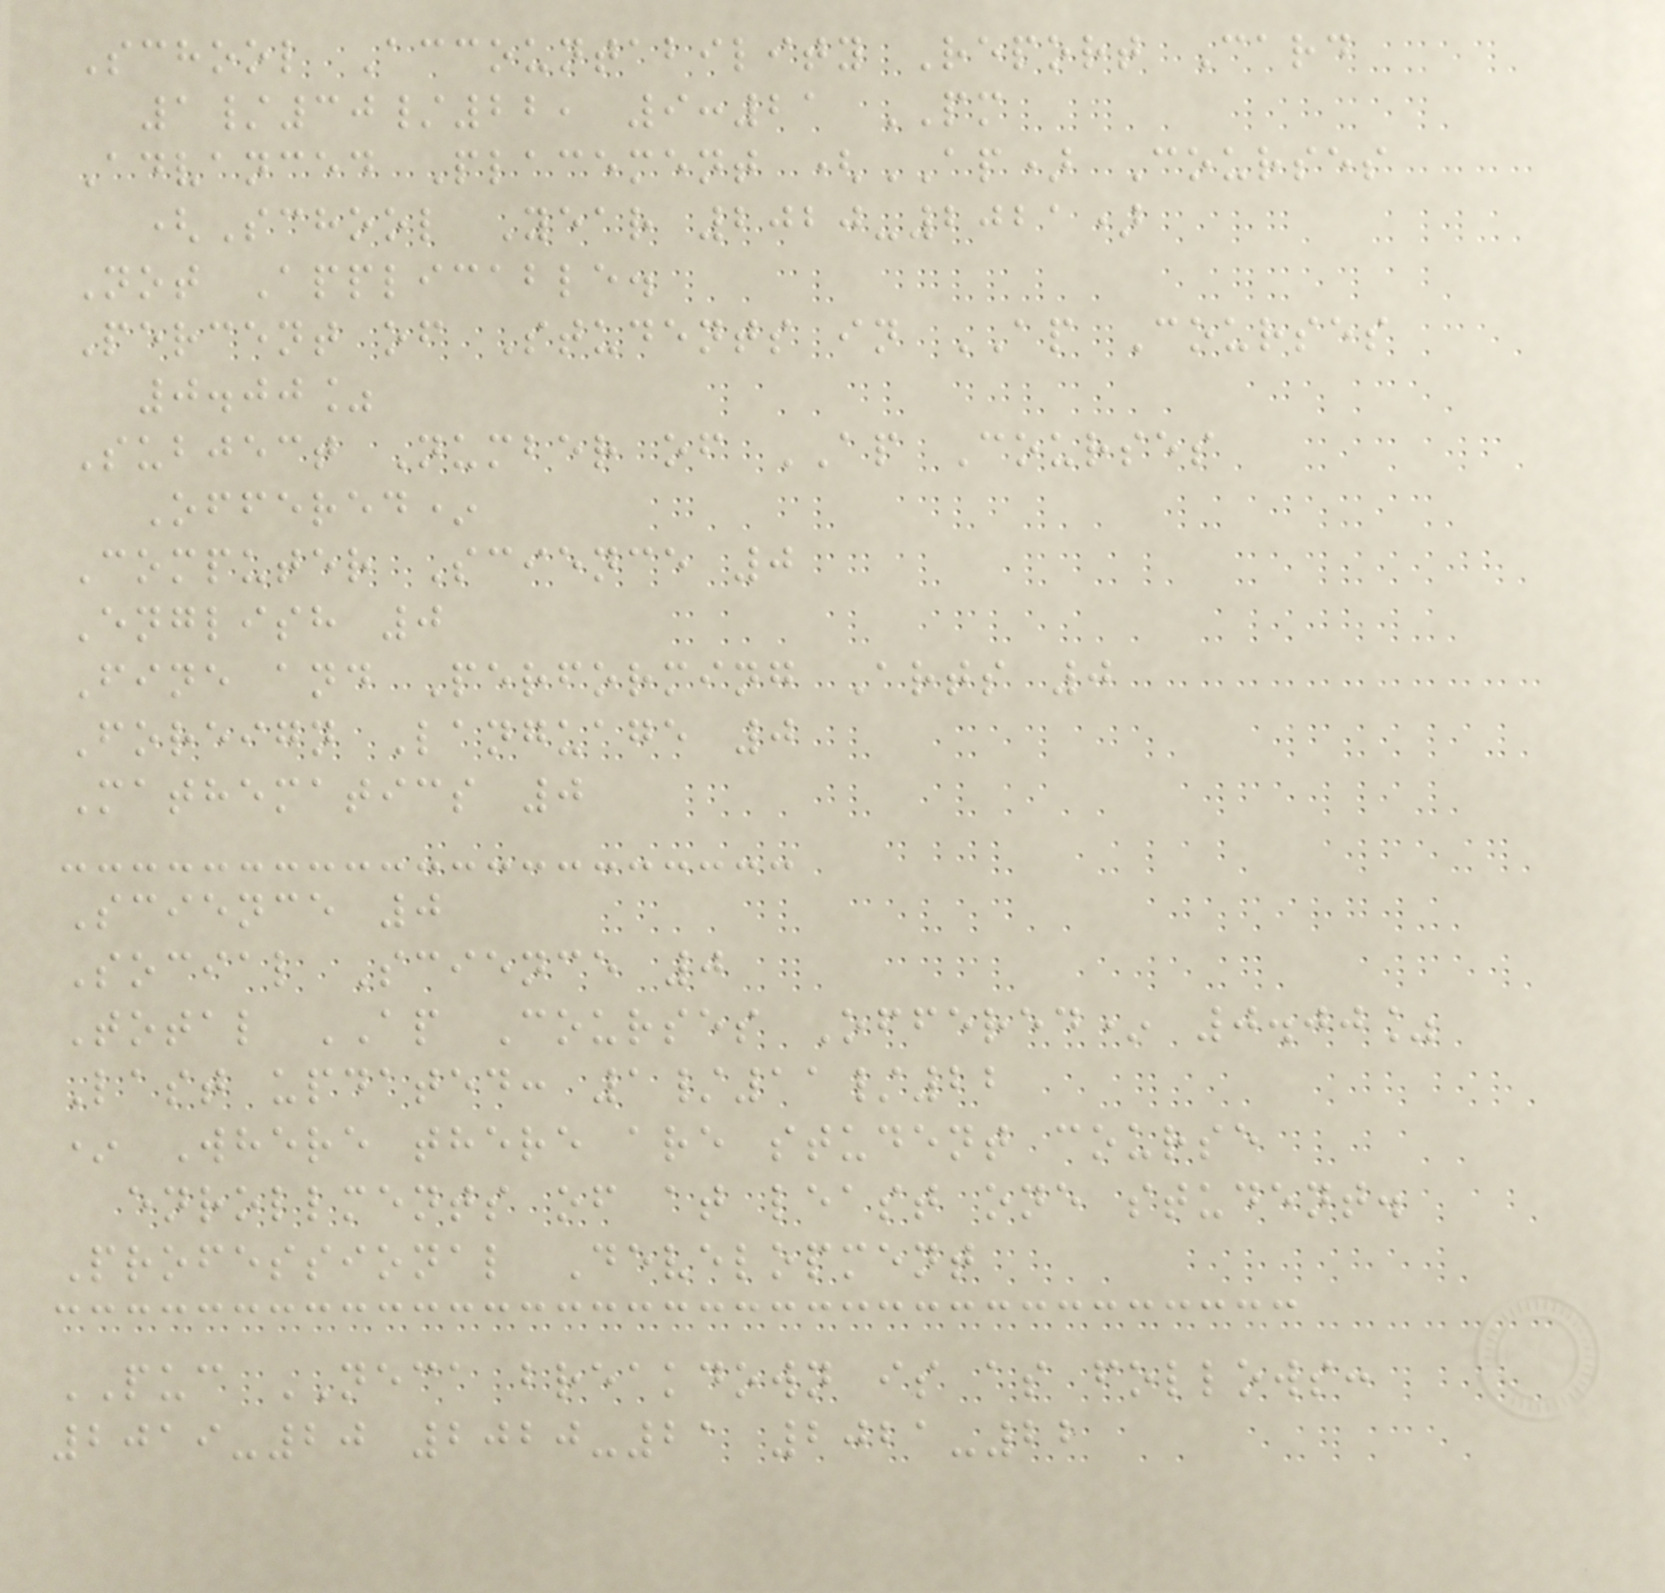School Accountability Report Card
1/30/22, 9:21 PM
Advanced Placement (AP) Courses
(School Year 2020-2021)
Not Applicable.
Percent of Students in AP Courses
0.00%
Subject Number of AP Courses
Offered*
Computer Science 0
English 0
Fine and Performing Arts 0
Foreign Language 0
Mathematics 0
Science 0
Social Science 0
Total AP Courses Offered* 0.00%
Last updated: 1/11/22
* Where there are student course
enrollments of at least one student.
Professional Development
PUC NECA breakdown is as follows:
2019-20 2020-21 2021-22
